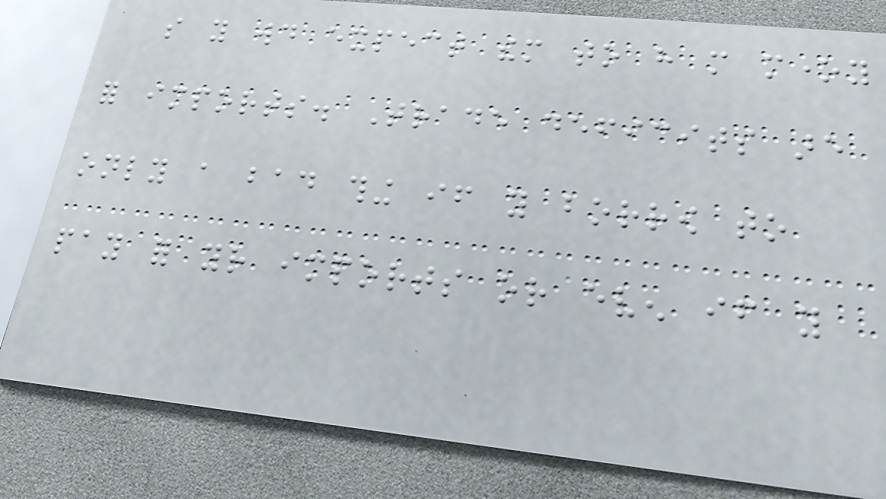so you would expect them to have more money
for imports. Trade deficits are
only a bad thing if you borrow to
pay for your imports or even if you
